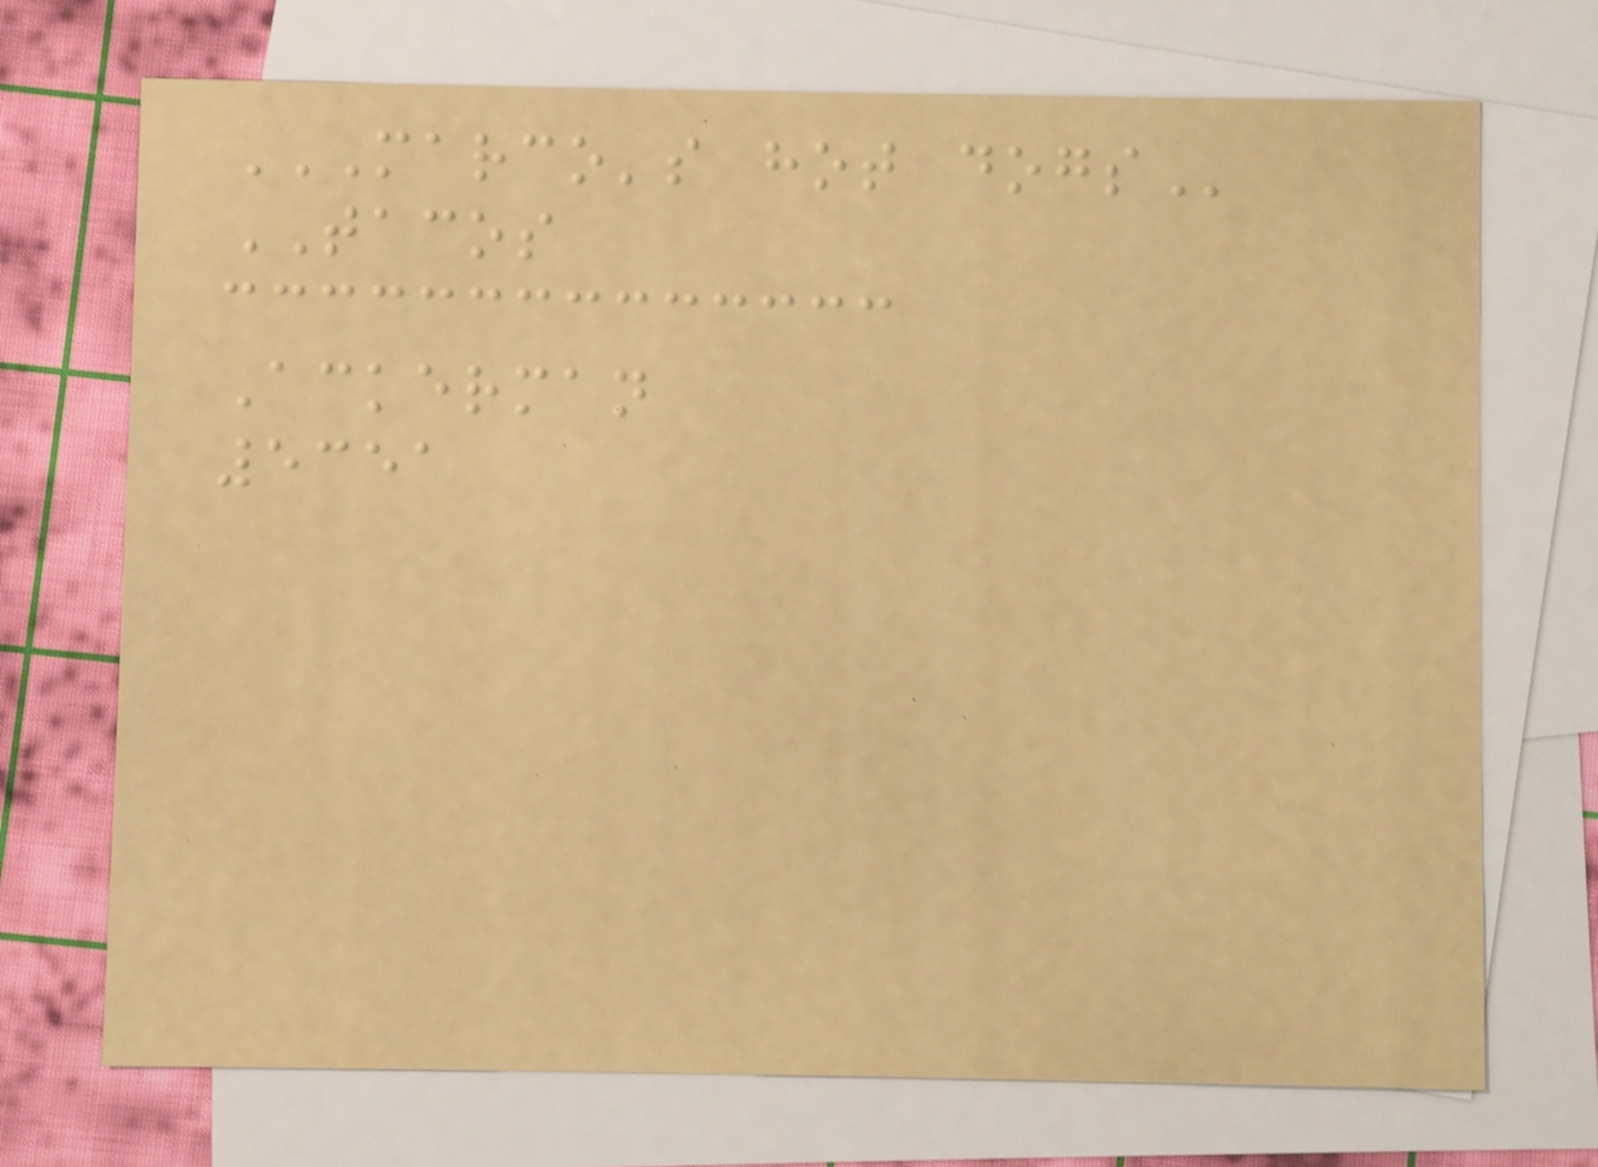MARCO'S HOT DOGS
TACOS
Ackerman
5351
